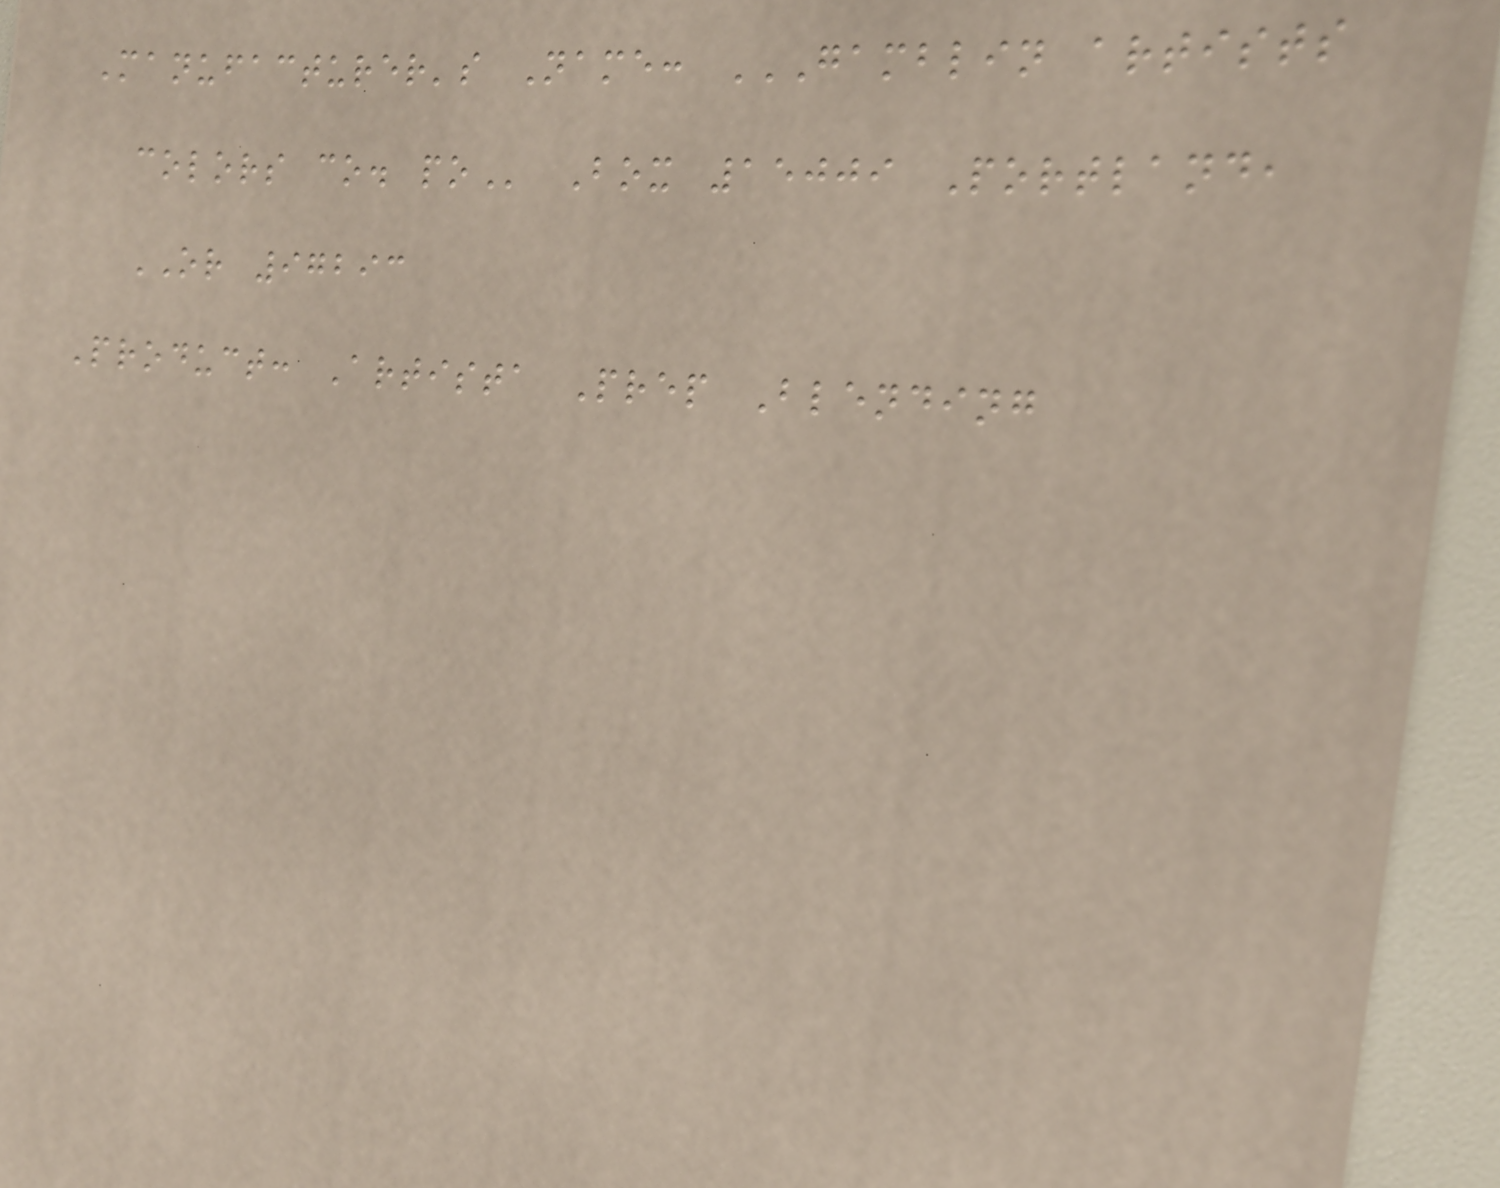Manufacturer's Name: GAMBLIN ARTISTS
COLORS CO. PO Box 15009 Portland,
OR 97293
Product: Artista Prep Blending
